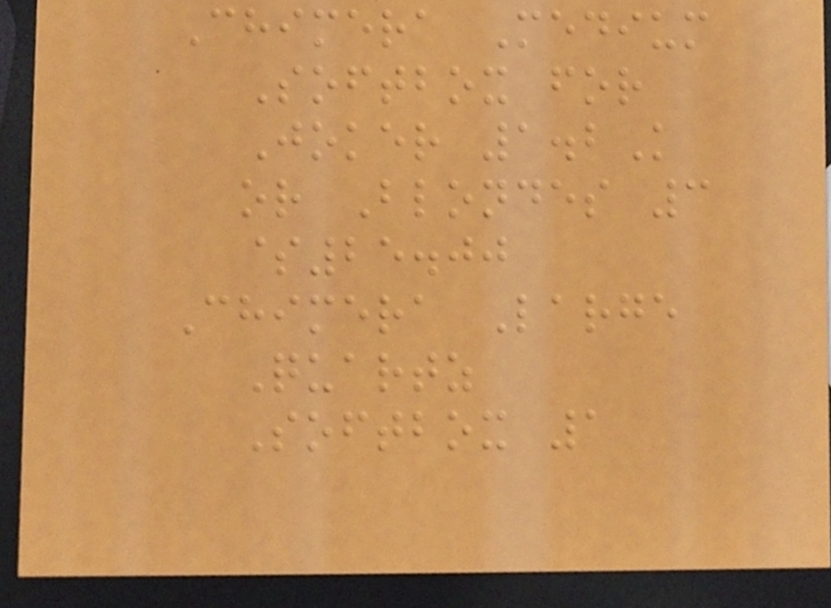Chimera Medium
Softbox for
Joker 1.2K
or Blondes 3
$25.00
Chimera Large
Quartz
Softbox 1
